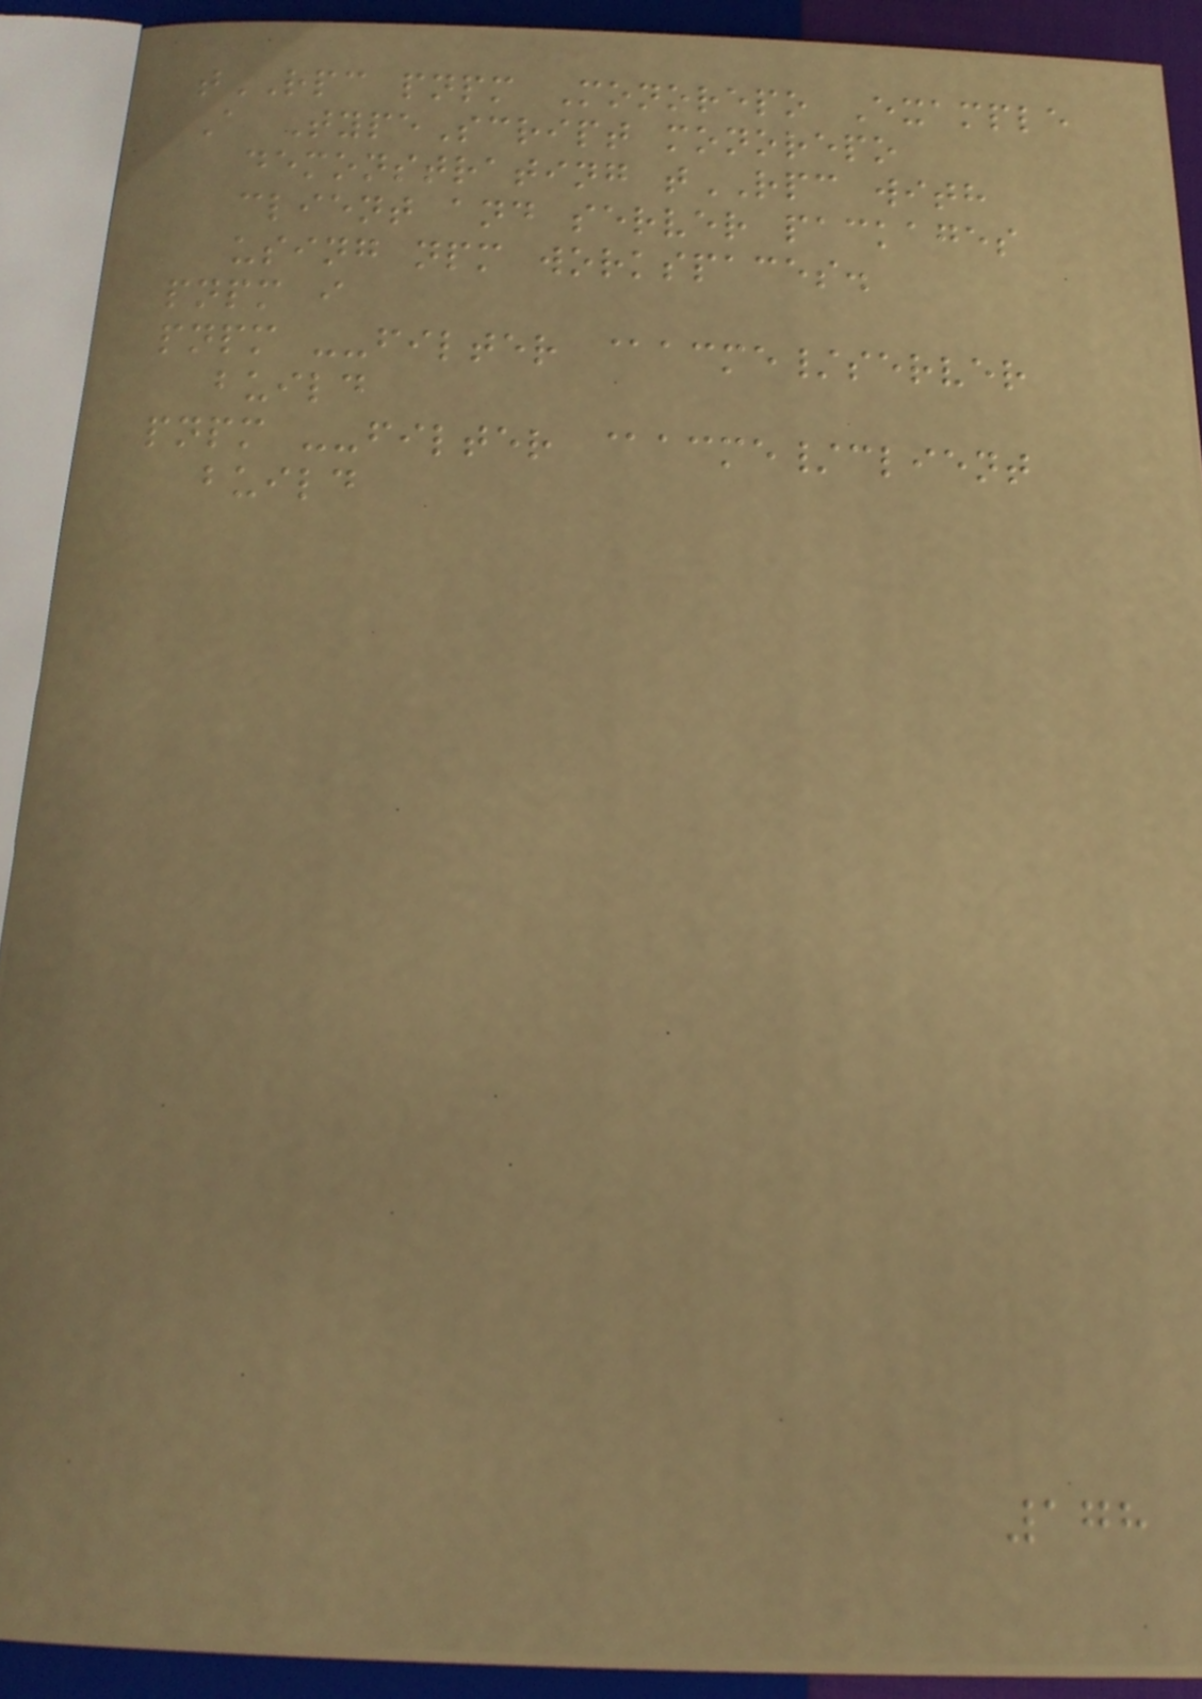tRPC pnpm Monorepo Example
A TypeScript monorepo
demonstrating tRPC with
client and server packages
using npm workspaces.
pnpm i
pnpm --filter @acme/server
build
pnpm --filter @acme/client
build
178
